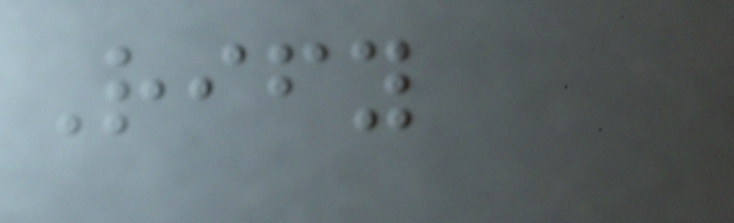Rify
